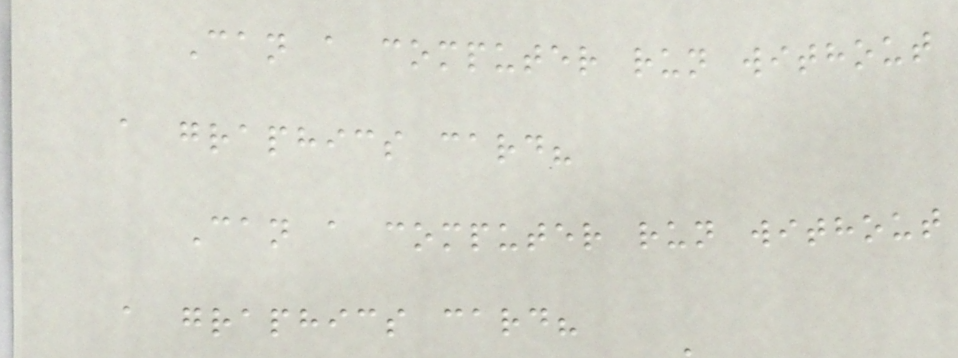Can a computer run without
a graphics card?
Can a computer run without
a graphics card?
